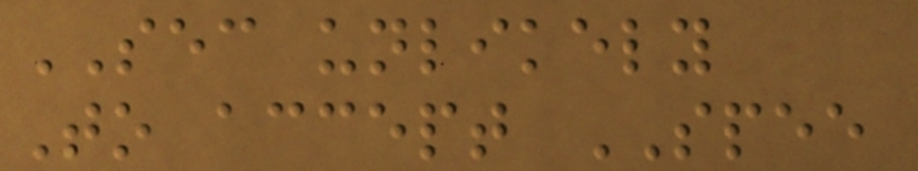SEC unlikely
To accept SPEE
